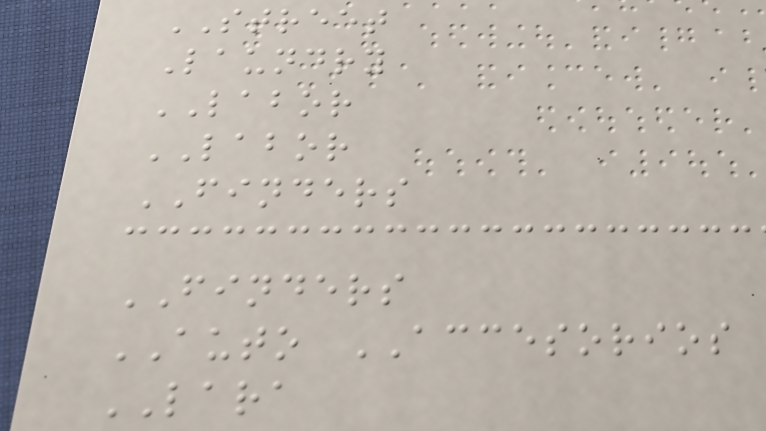STREET
Laundry
LABOR
LABOR
FINDERS
FINDERS
AUTO ACCESORIOS
LARA
